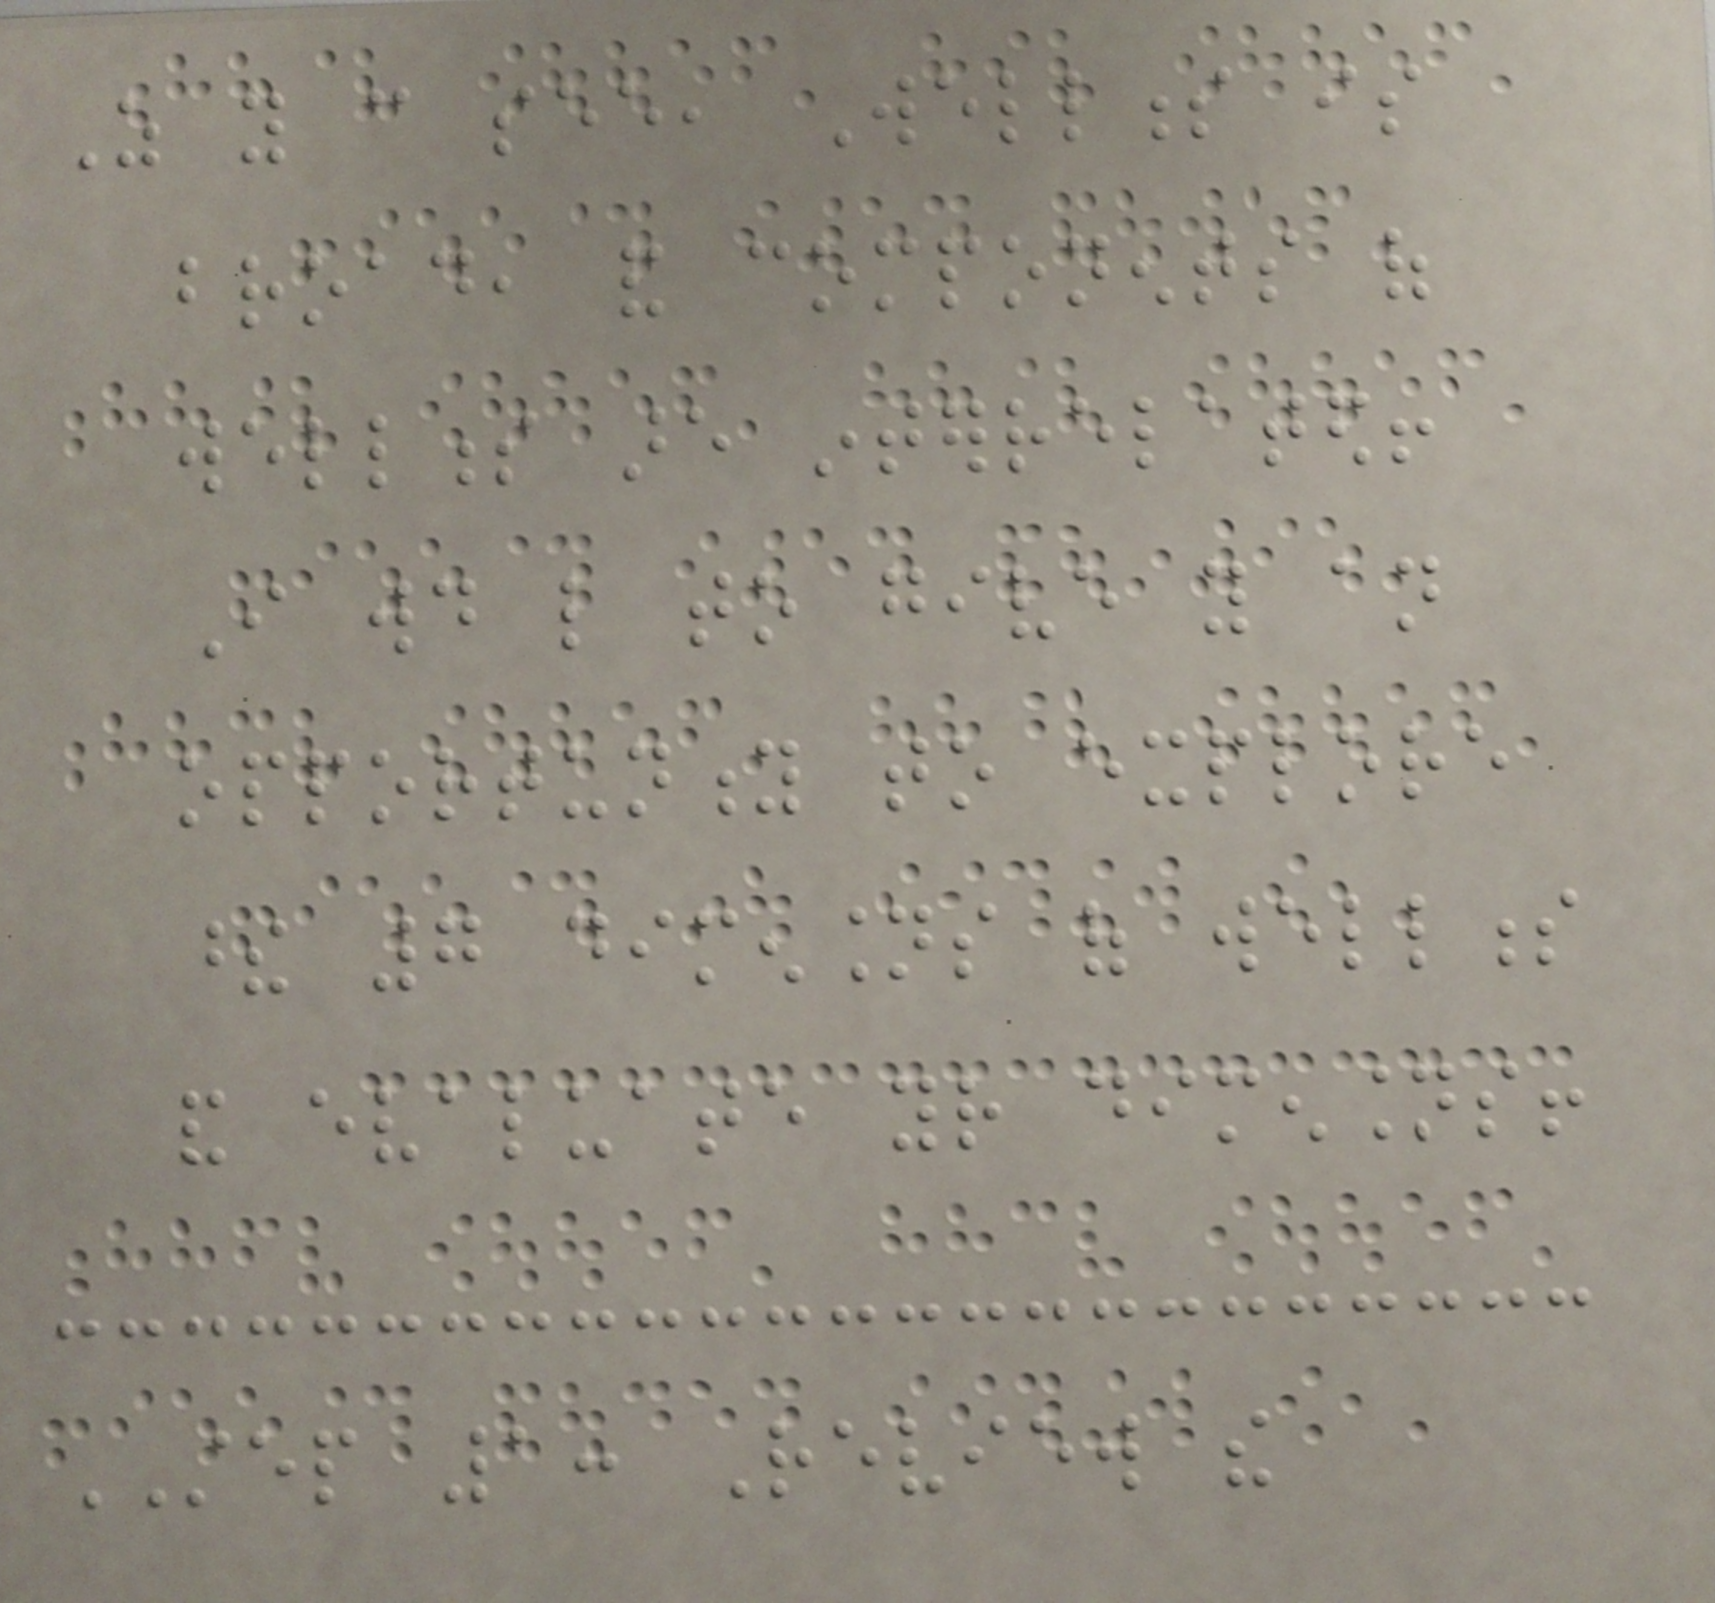As you can see, Wellness is
broad, and components of
wellness are interrelated!
I would like to give you an
opportunity to explore
these 7 dimensions of wellness
and evaluate your dimensions!
STEP 1: Review the
